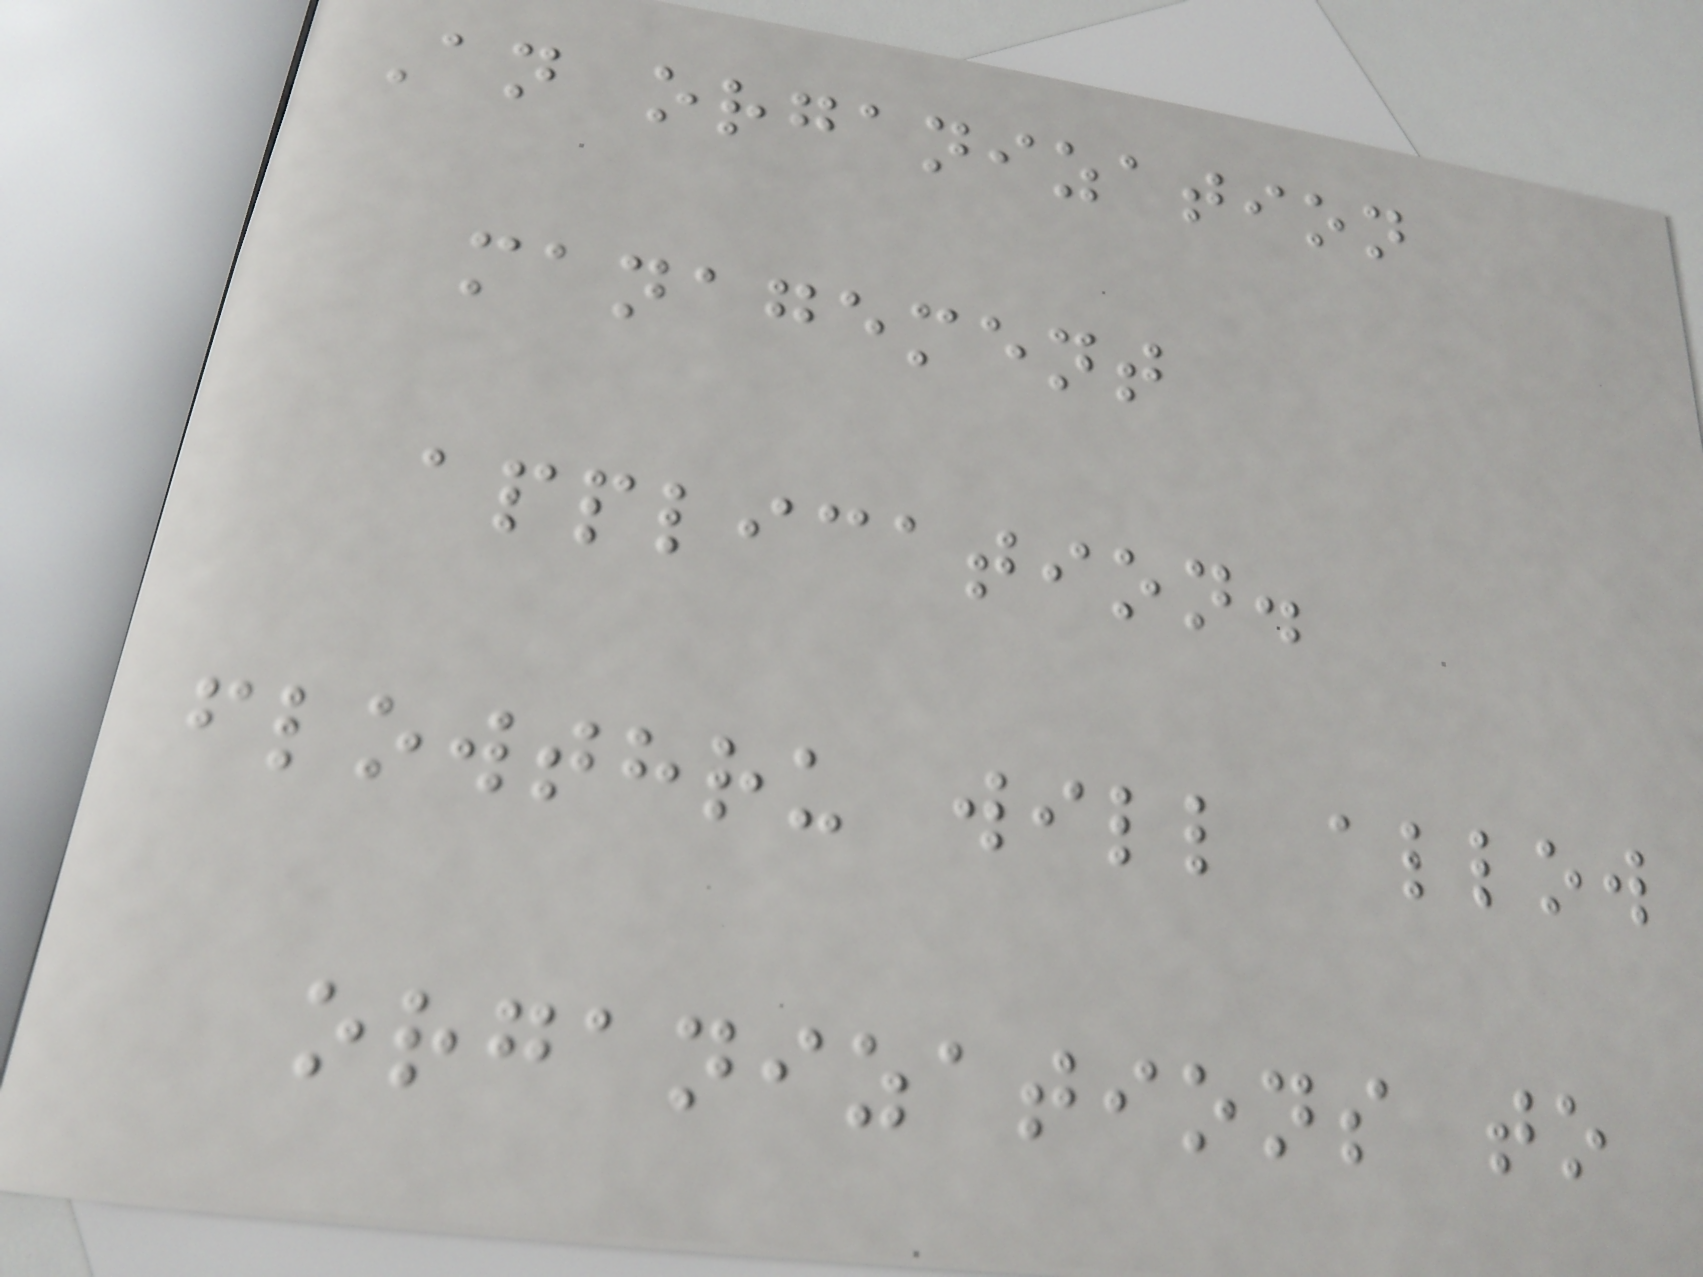An organization
management
application.
flowthru will allow
organizations to
